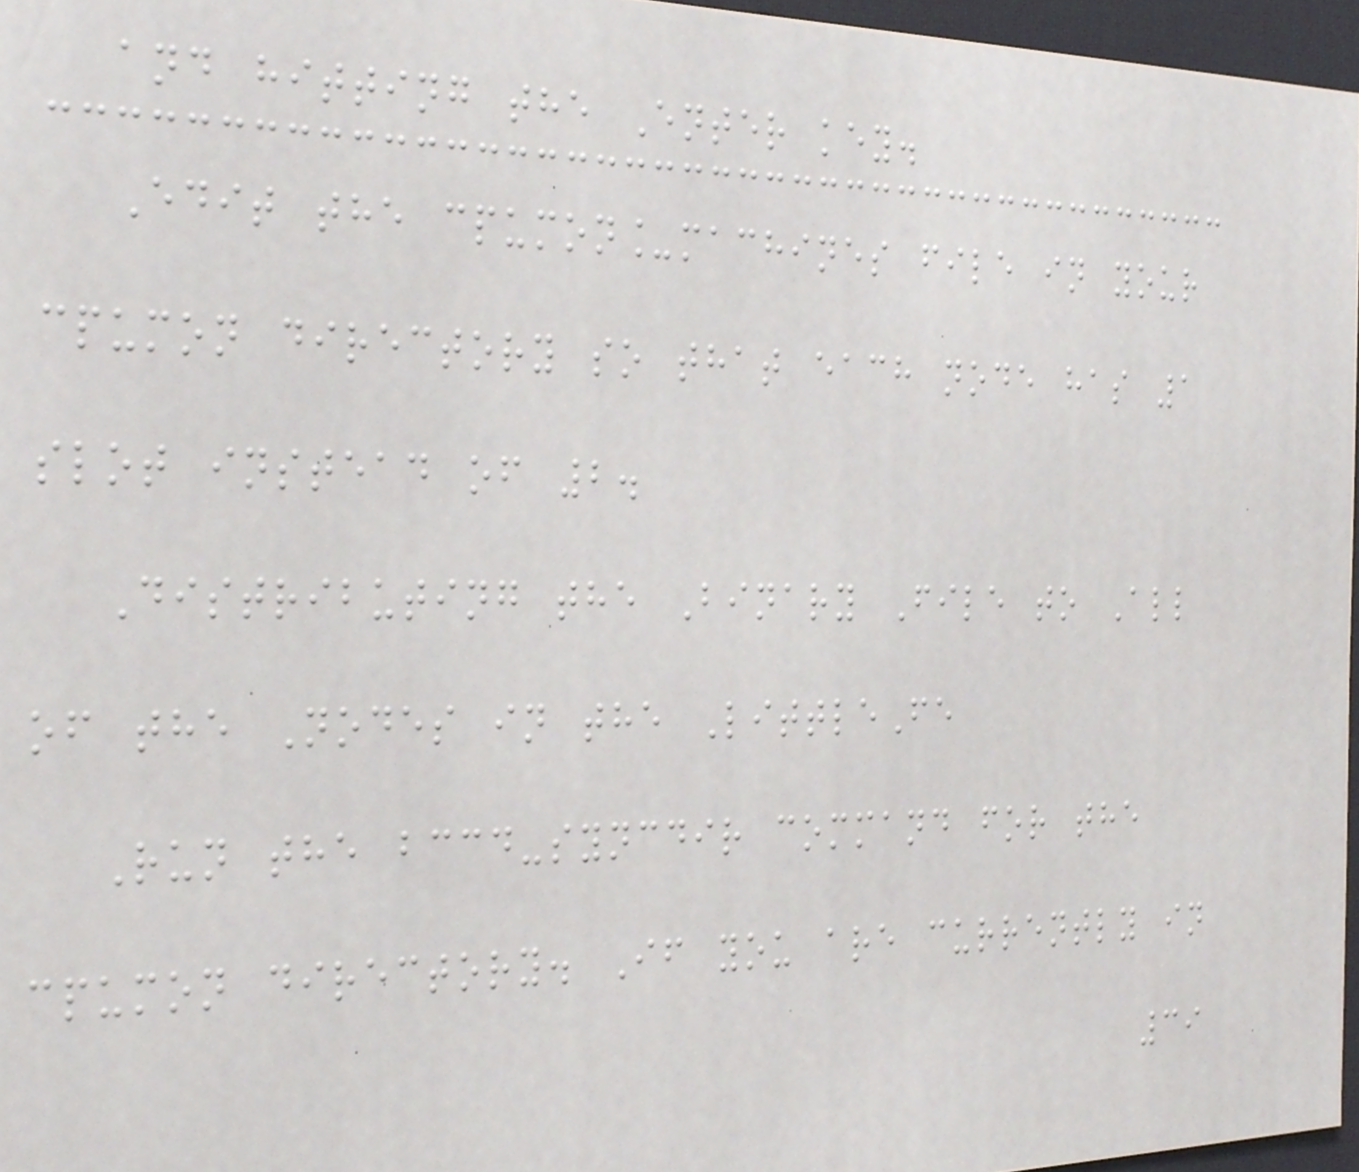and hitting the Enter key.
Edit the cpumon_machines file in your
cpumon directory so that each node has 1
slot instead of 2.
Distributing the Binary File to All
of the Nodes in the LittleFe
Run the bccd-syncdir command for the
cpumon directory. If you are currently in
39
